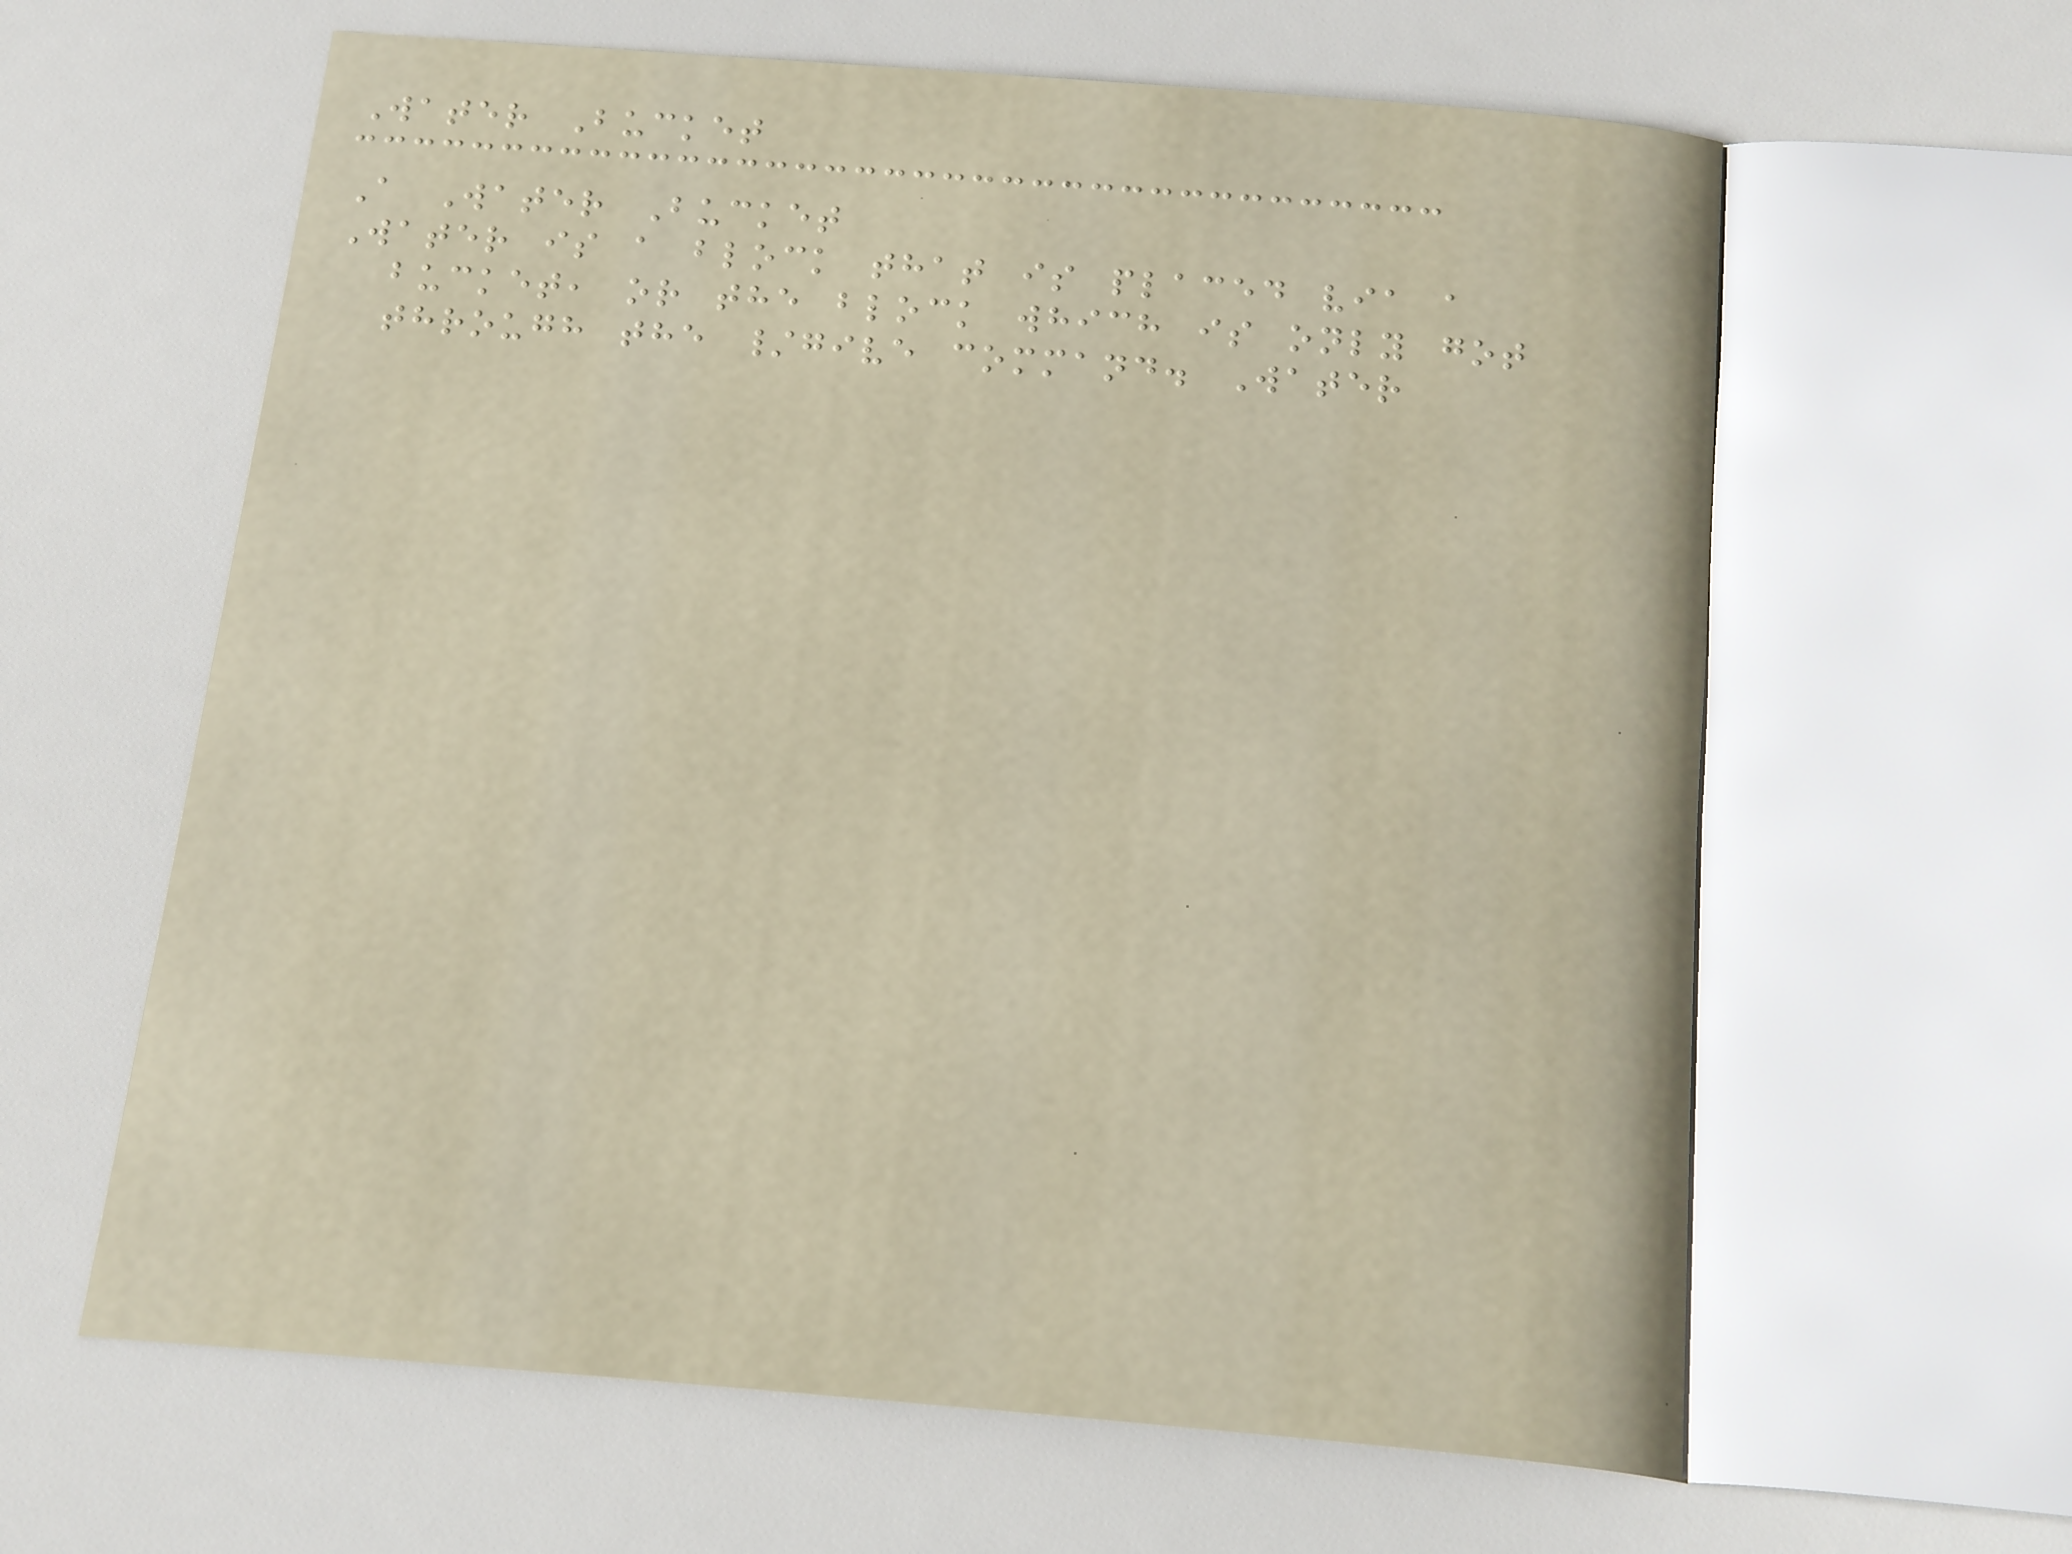Water Bucket
A Water Bucket
Water is a block that is placed via a
bucket, or the block which is only got
through the /give command. Water
